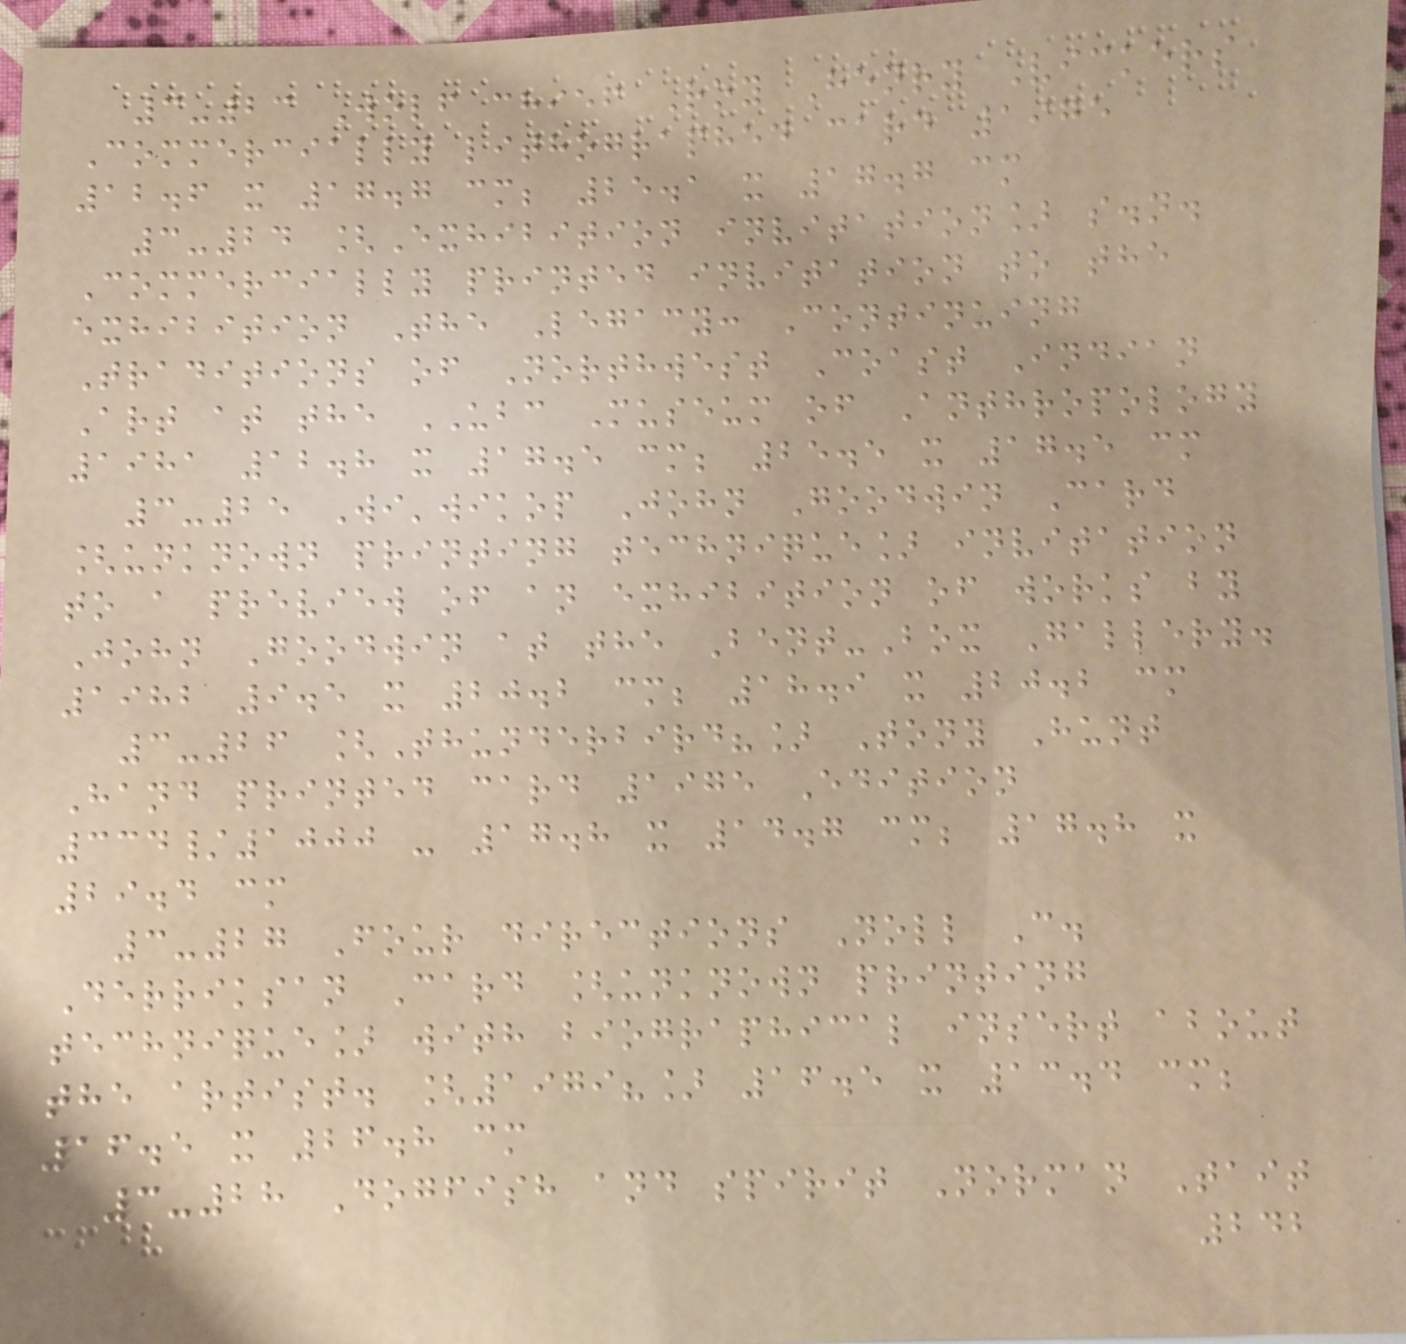3-23 Wolf chief Roy Henry Vickers
Commercially lithographed card 1975
12.6 x 17.7 cm; 25.1 x 17.7 cm
3-24 [Exhibition invitation] s.n.
Commercially printed invitation to the
exhibition The Legacy: Continuing
Traditions of Northwest Coast Indian
Art at the UBC Museum of Anthropology
1981 12.8 x 17.5 cm; 25.5 x 17.5 cm
3-25 Wi'wikop John Goodwin Card
[unknown printing technique] invitation
to a preview of an exhibition of works by
John Goodwin at the Bent-Box Gallery.
1982 9.5 x 20.2 cm; 18.9 x 20.2 cm
3-26 [Thunderbird?] Tony Hunt
Hand printed card 1975 Edition
334/1000 - 17.8 x 14.7 cm; 17.8 x
29.4 cm
3-27 Four directions Noll C.
Derriksan Card [unknown printing
technique] with biographical insert about
the artist. [1979?] 16.5 x 13.4 cm;
16.5 x 26.8 cm
3-28 Dogfish and spirit Norman Tait
242
